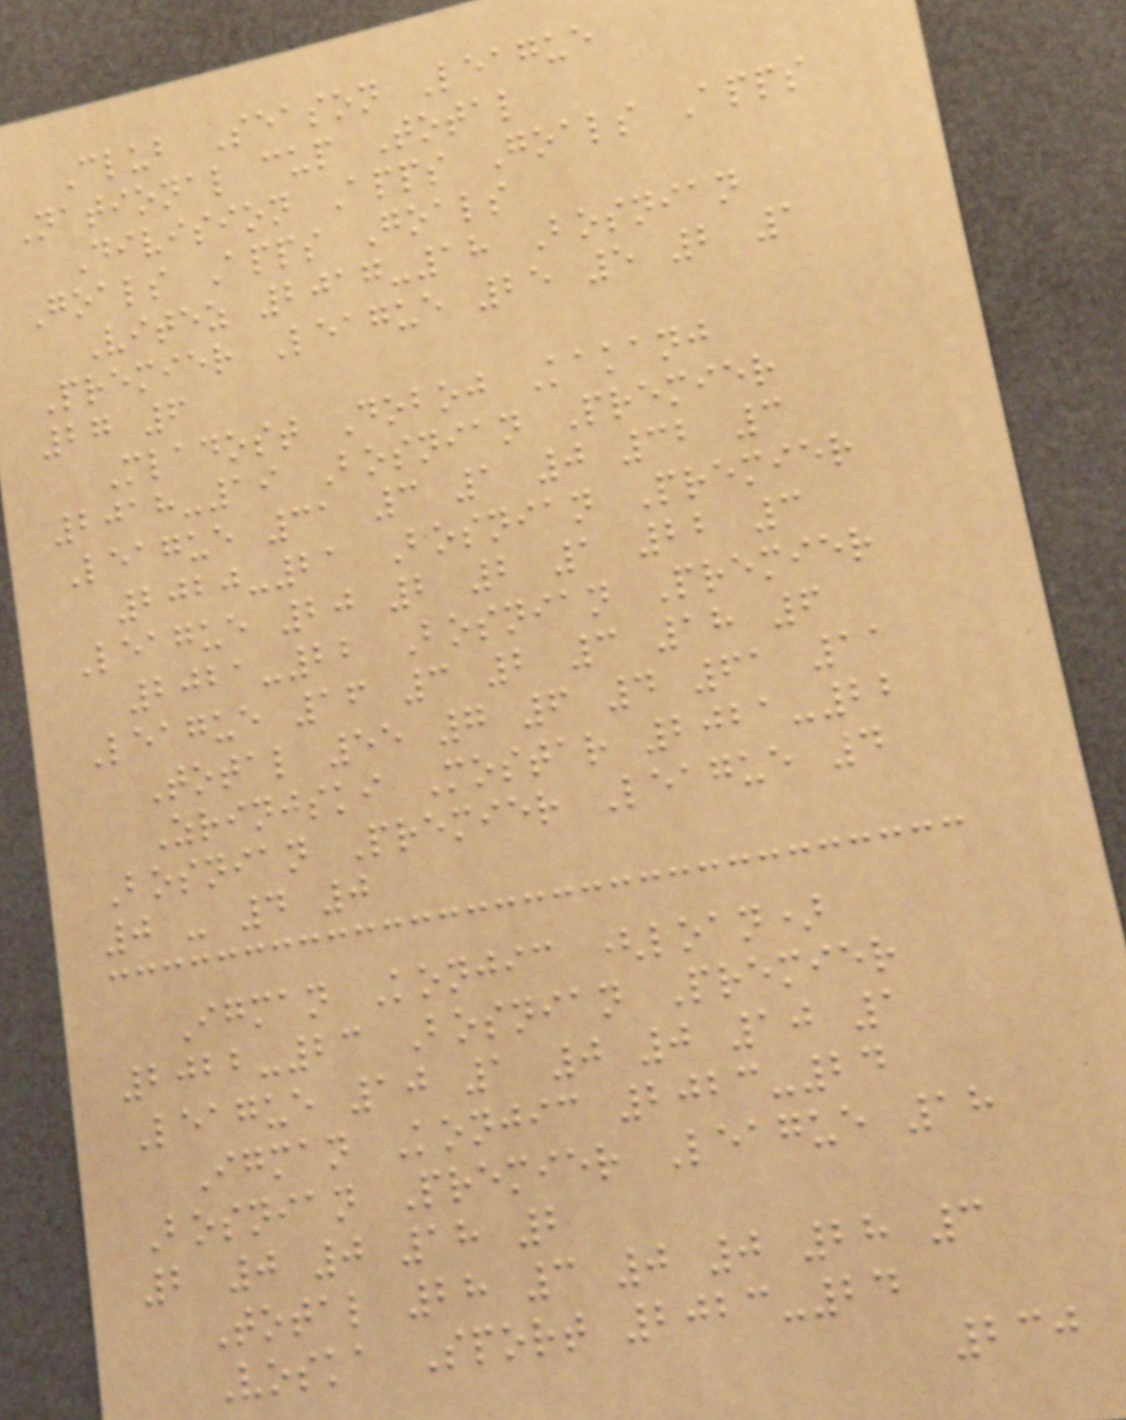Club Season League
National cup Total
Division Apps Goals Apps
Goals Apps Goals
Vitez 2017-18 Bosnian
Premier League 25 5 2 1
27 6
Mladost Doboj Kakanj
2018-19 Bosnian Premier
League 31 3 1 0 32 3
2020-21 Bosnian Premier
League 20 2 2 1 22 3
2021-22 Bosnian Premier
League 16 3 2 3 18 6
Total 55 7 6 4 61 11
Zrinjski Mostar 2021-22
Bosnian Premier League 4
0 - 4 0
Igman Konjic (loan)
2022-23 Bosnian Premier
League 10 1 0 0 10 1
Igman Konjic 2023-24
Bosnian Premier League 18
2 0 0 18 2
Total 28 3 0 0 28 3
Voska Sport 2023-24
230
